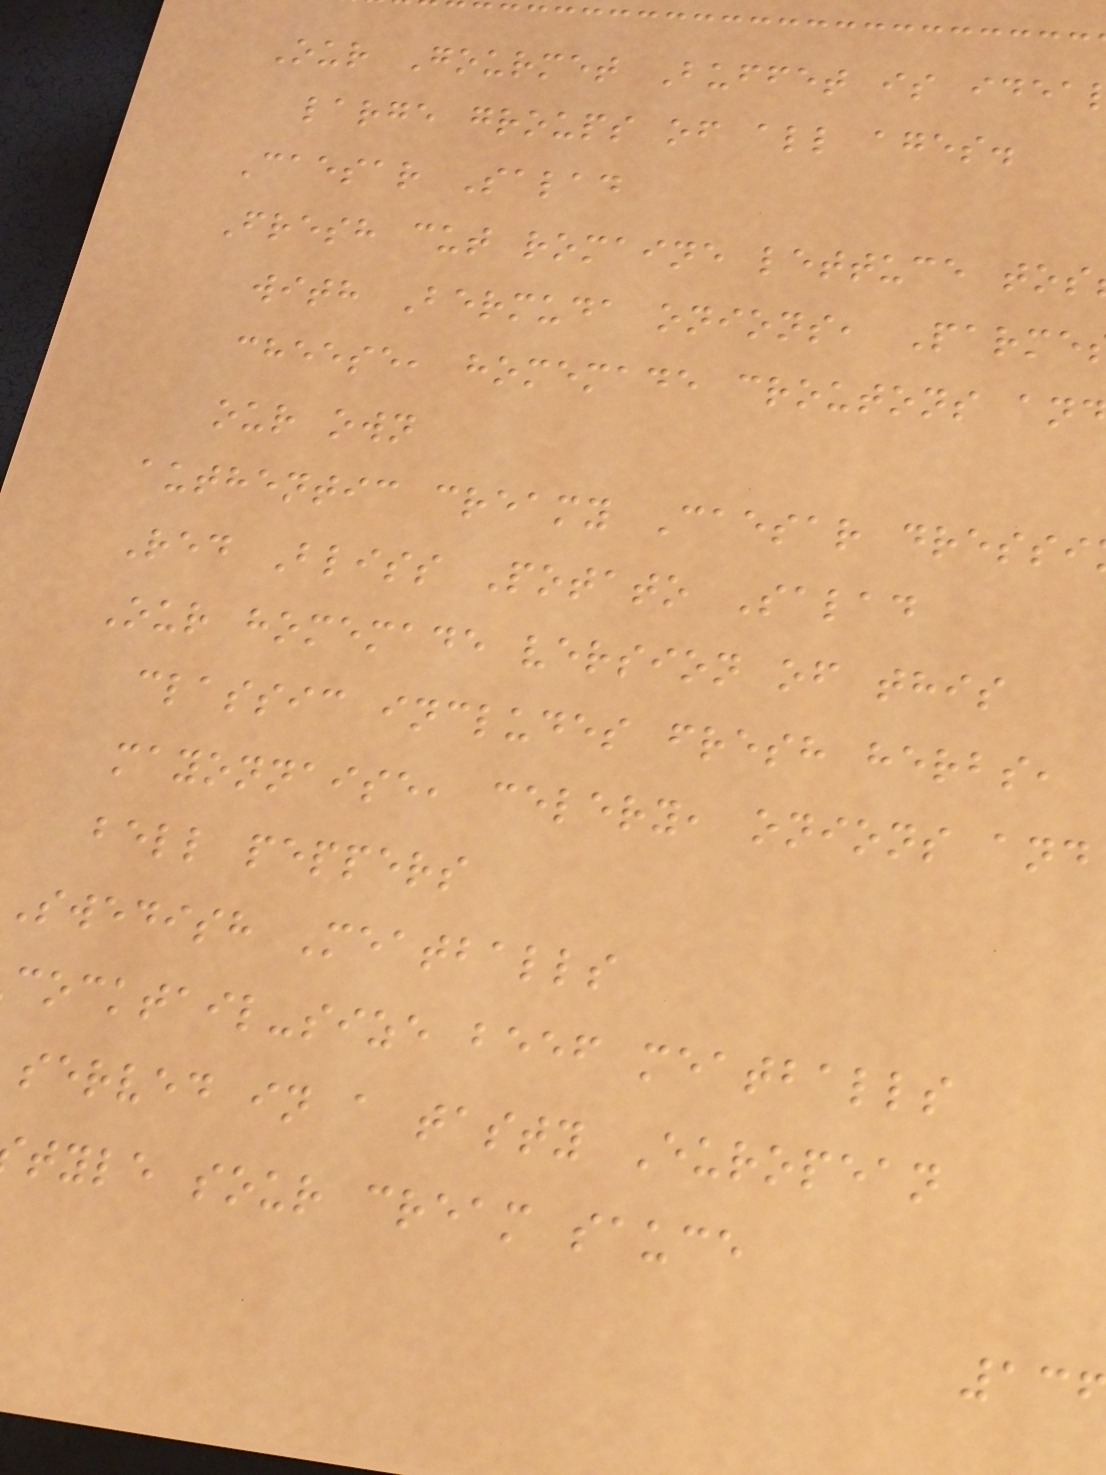Our Gourmet Buffet is idea
large groups of all ages.
Caesar Salad
Fresh cut romaine lettuce tos
with Bermuda onions, Parme
cheese, homemade croutons an
our own
authentic creamy Caesar dressi
Red Bliss Potato Salad
Our homemade version of this
classic includes fresh herbs,
mayonnaise, celery, onions and
bell peppers
Swedish Meatballs
cocktail-size beef meatballs
served in a tasty European
tyle sour cream sauce
